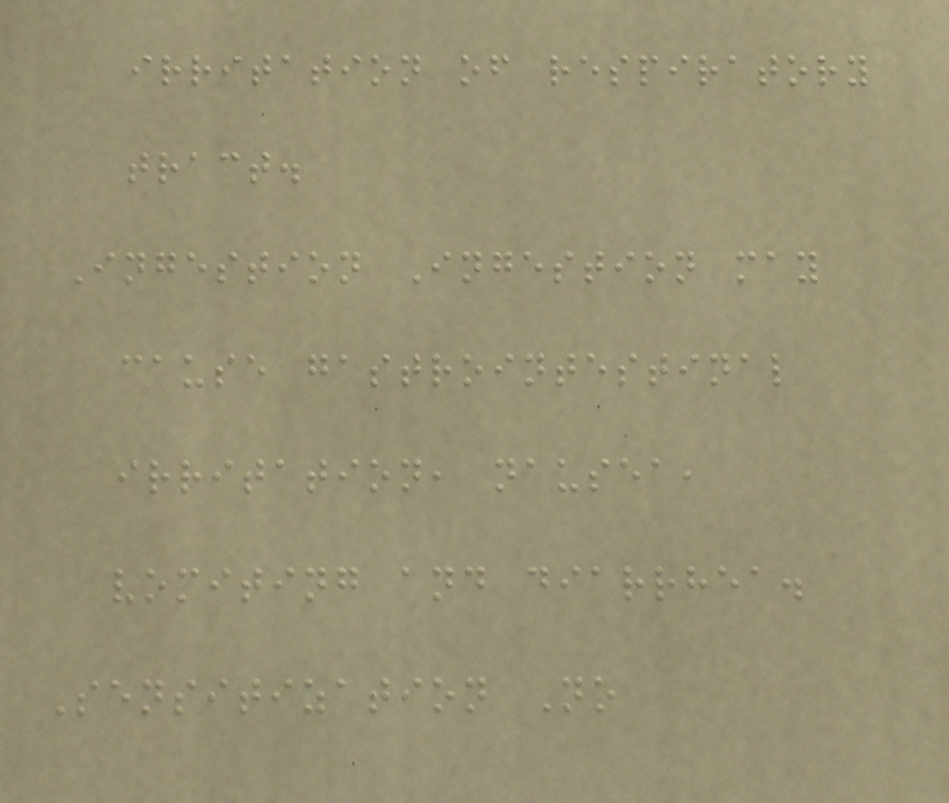irritation of respiratory
tract.
Ingestion Ingestion may
cause gastrointestinal
irritation, nausea,
vomiting and diarrhea.
Sensitization No
